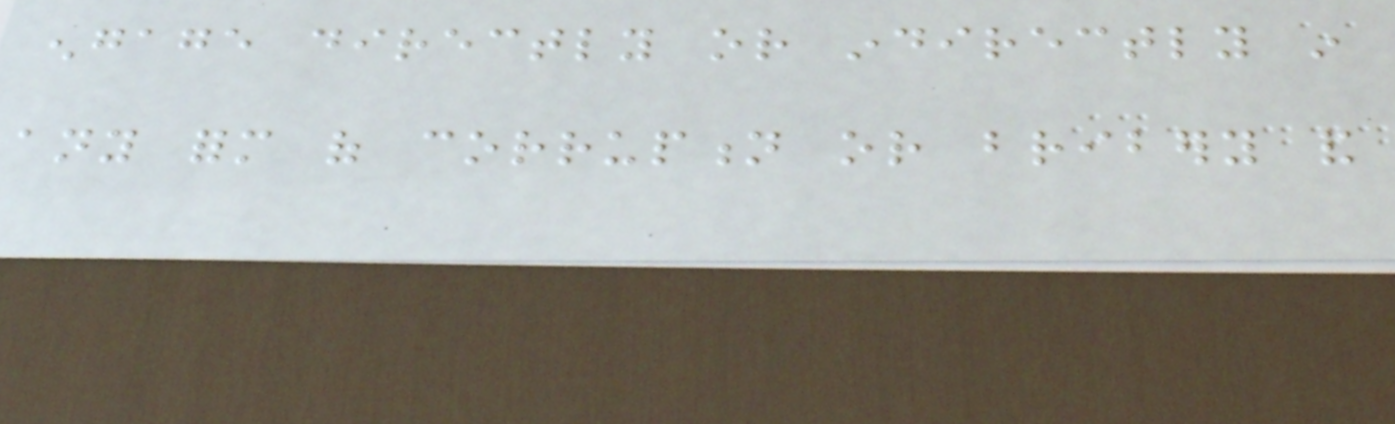engage directly or indirectly in
any form of corruption or bribery and
